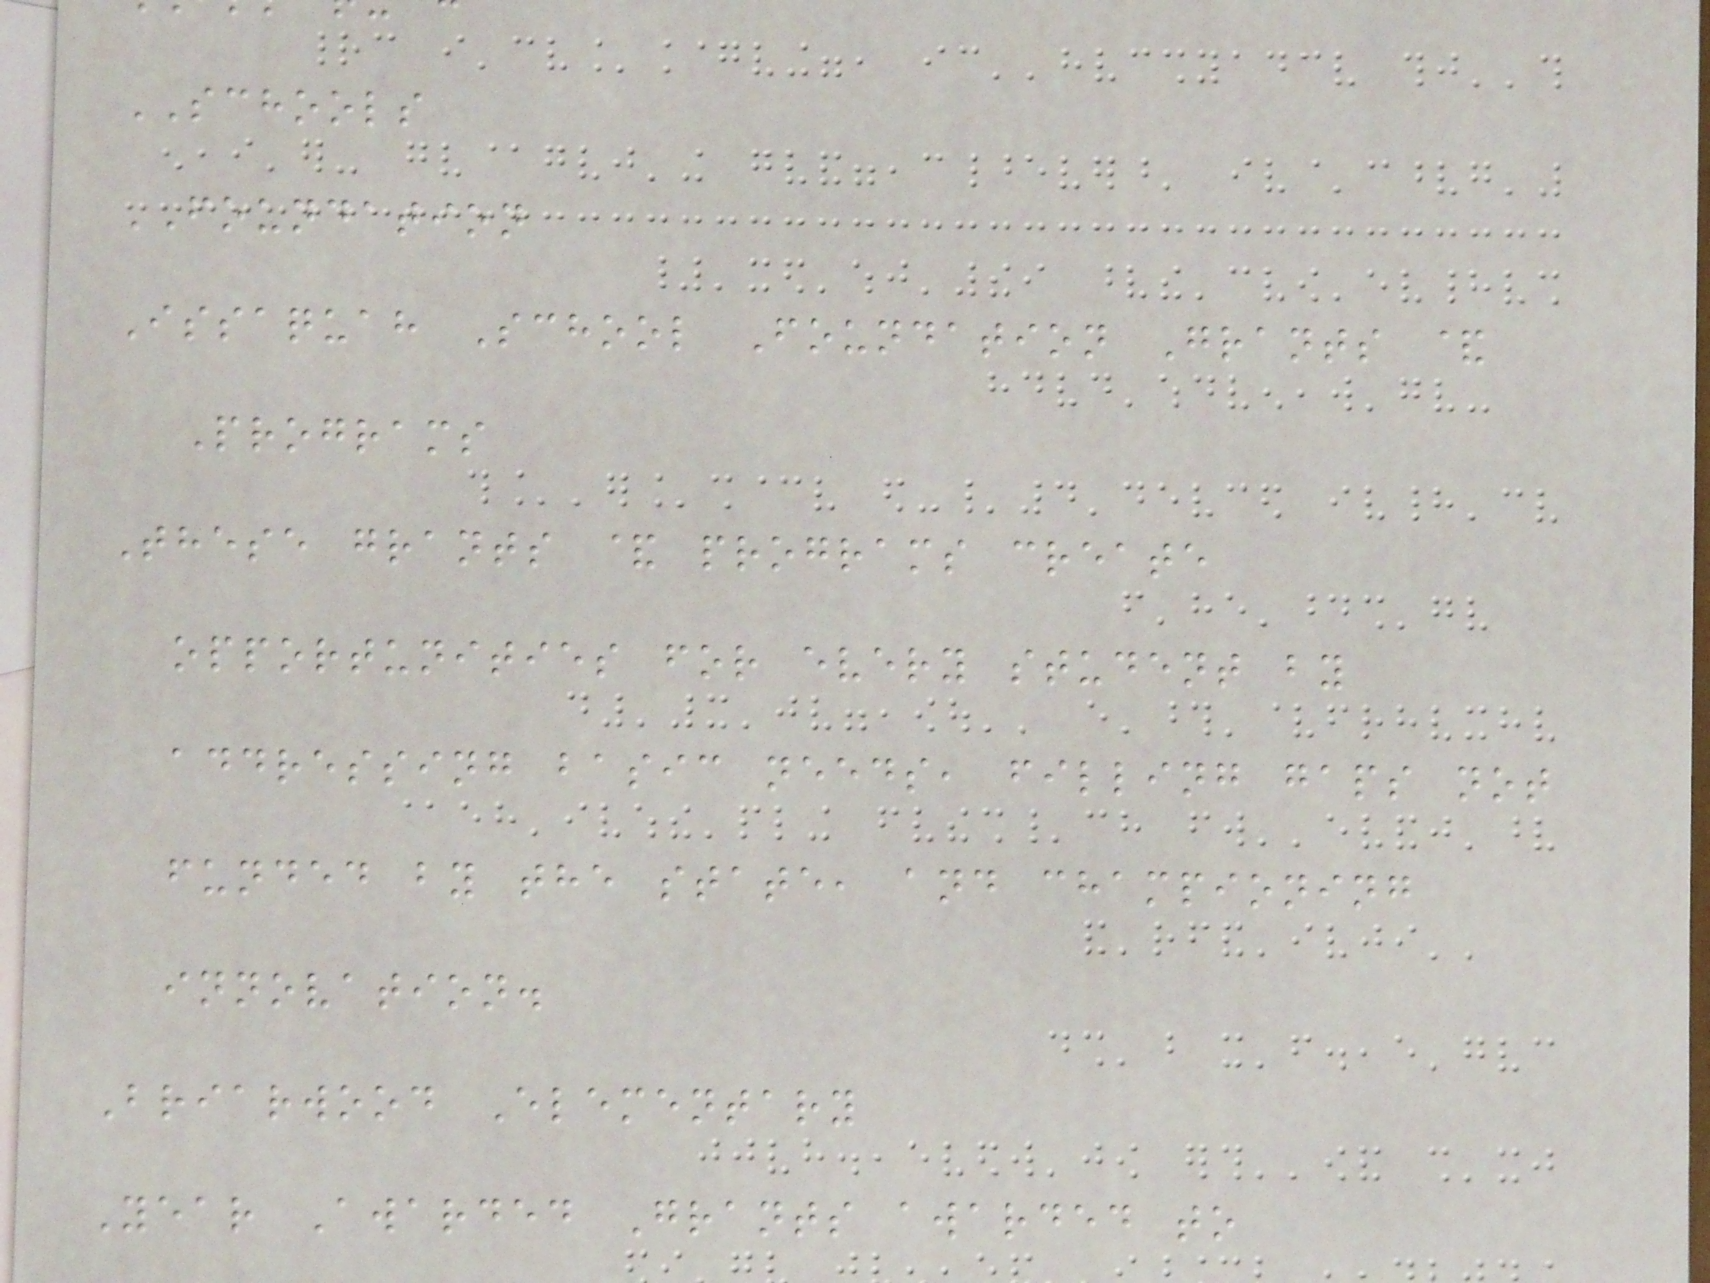SCHOOLS
FOUNDATION
Issaquah School Foundation Grants &
Programs
These grants & programs create
opportunities for every student by
addressing basic needs, filling gaps not
funded by the state, and championing
innovation.
Briarwood Elementary
Year Awarded Grants awarded to
